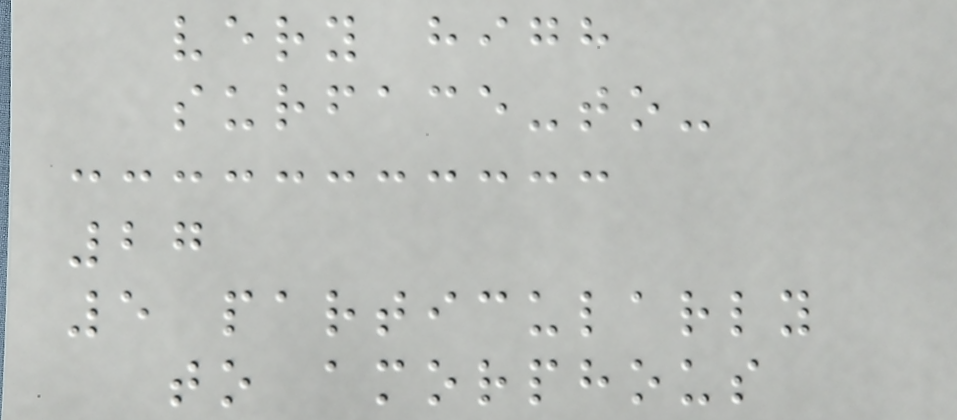very high
surface-to-
27
5 particularly
to amorphous
